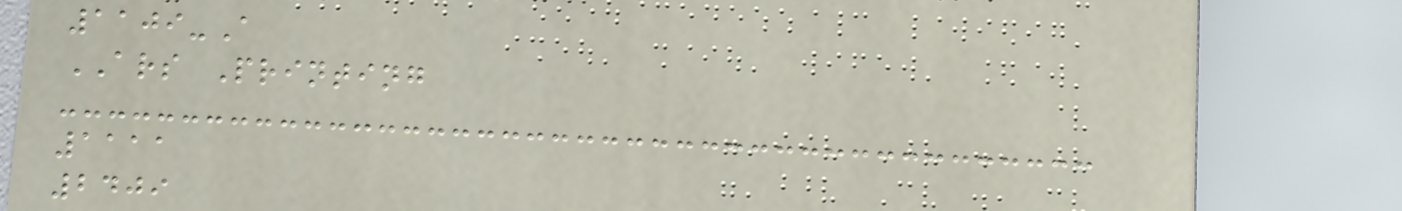1109-A
ARS Printing
1111
2409
